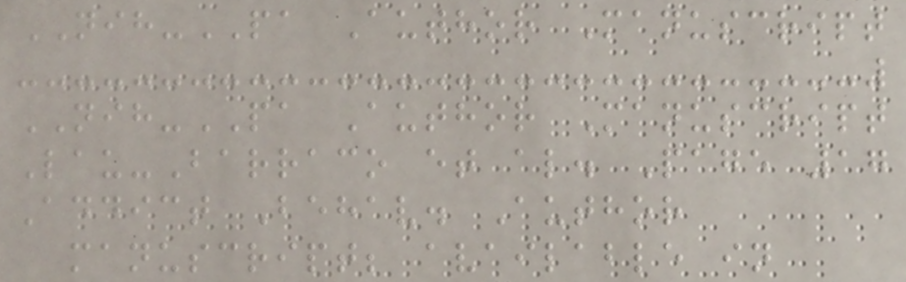NIH-PA Author Manuscript
NIH-PA Author Manuscript
Lau-Barraco et al. Page 17
Addict Behav. Author
manuscript; available in
